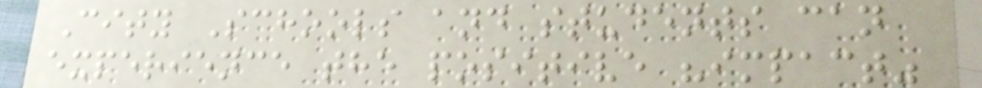City Schools and students can
experience the positive "impact"
